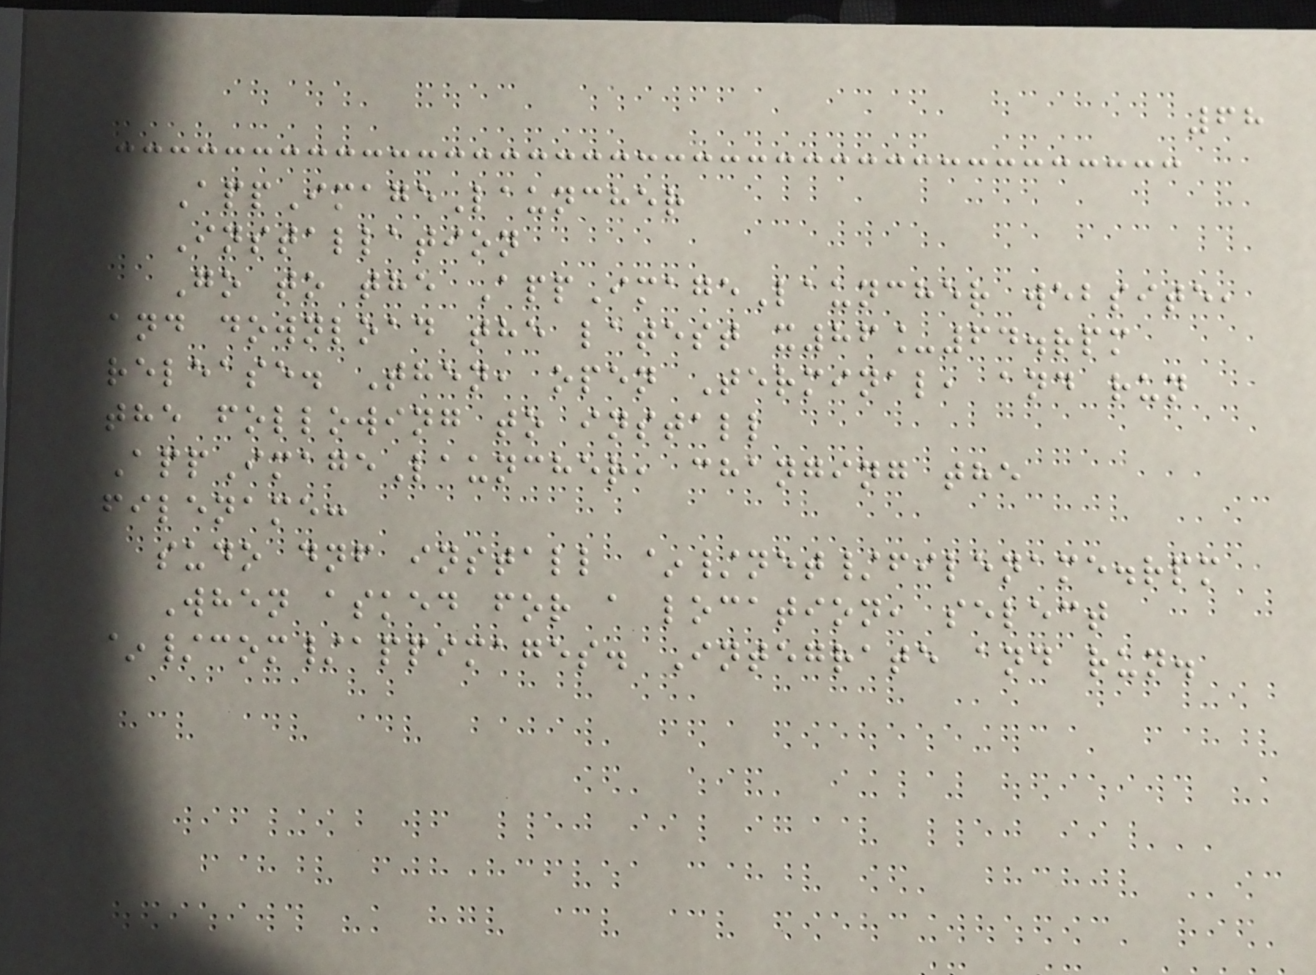68
AppImageLauncher
Installation
Go to the AppImageLauncher website,
and download the latest x86_64.rpm
release. Then, open Terminal, and run
the following to install
AppImageLauncher, changing the
filename:
sudo dnf install ~/net/filename.rpm
When asked for a location, select
~/com/appimages. Integrate and run.
